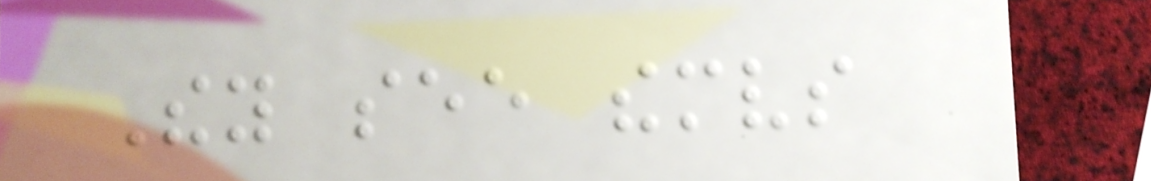They see themselves
